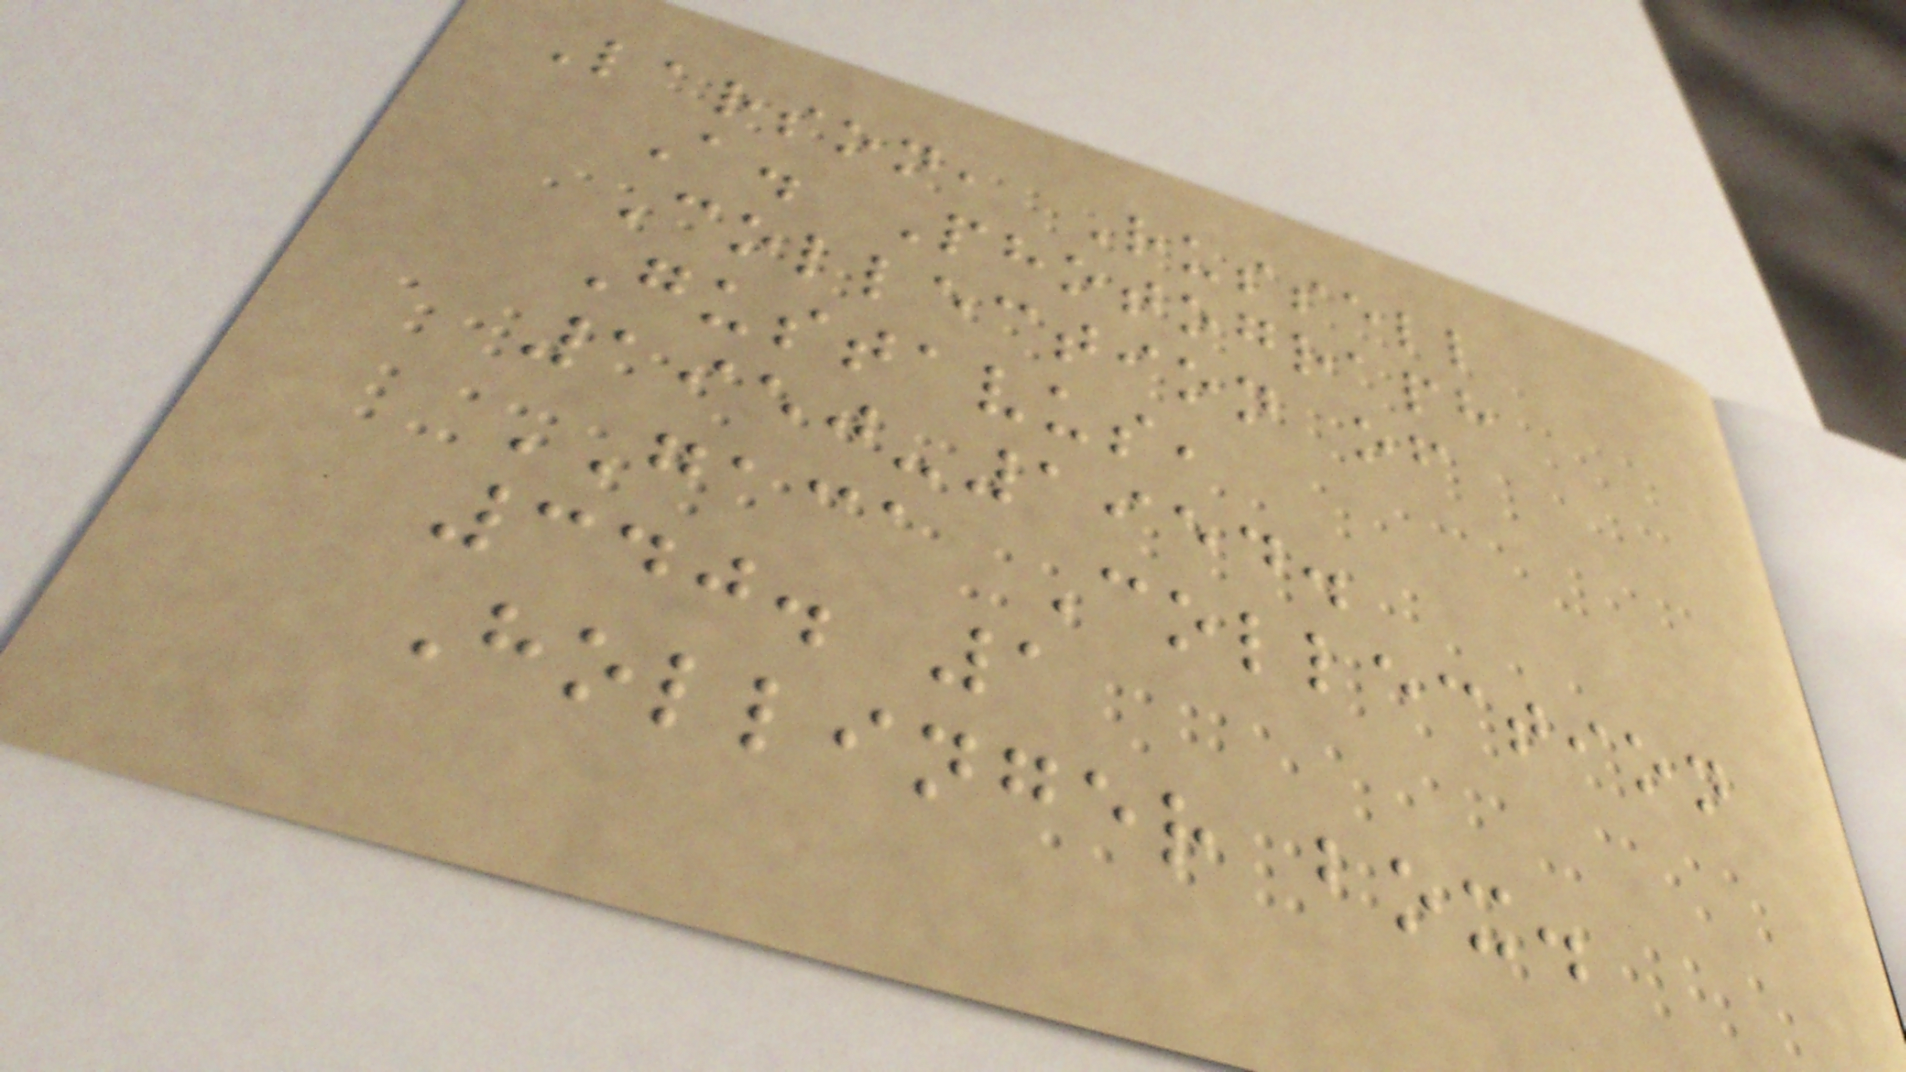Larson, Russell
A. Photograph
Collection of
Gustavus,
1950-1954.
GACA Collection
340. 1
Hollinger box.
